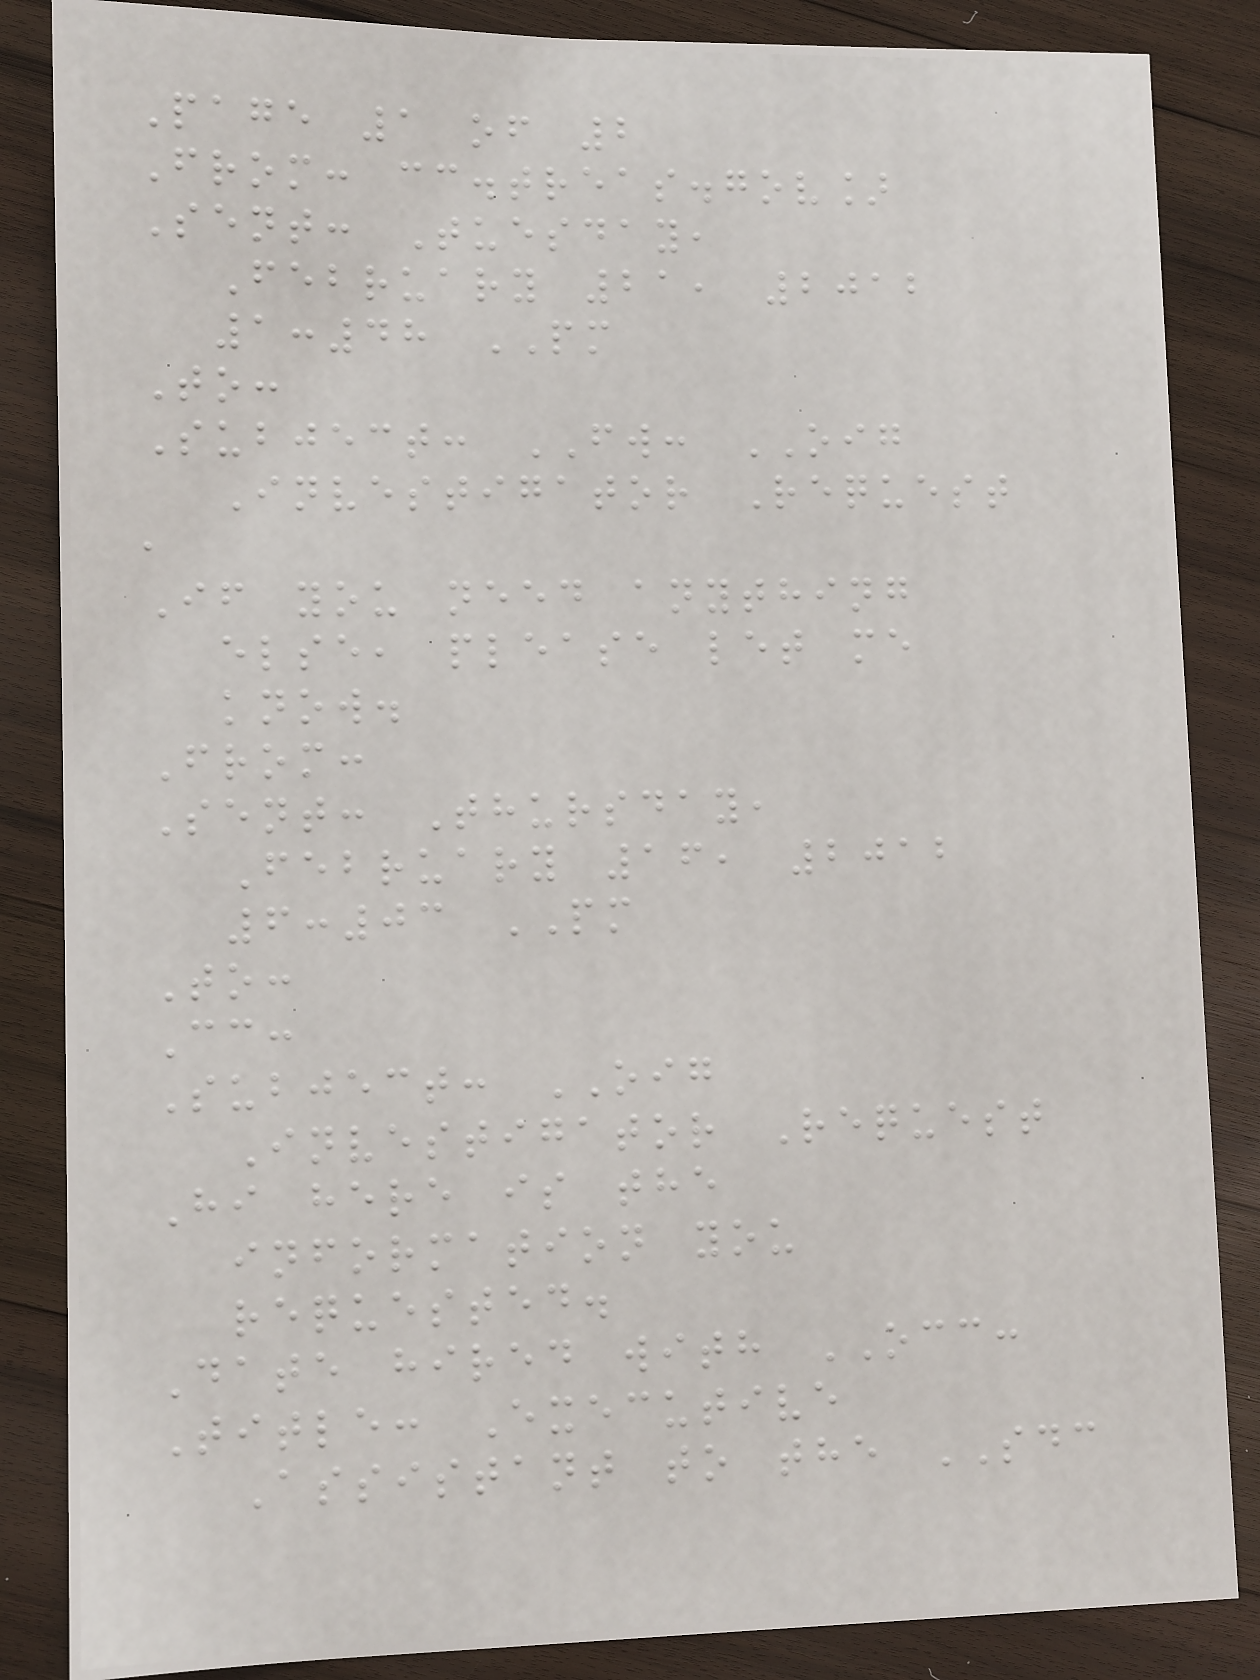Page 1 of 2
From: cc.treas.gov]
Sent: Tuesday,
February 21, 2012
1:48 PM
To:
Subject: FW: OIG
Investigator Request
,
If you need anything
else, please let me
know.
From:
Sent: Thursday,
February 16, 2012
6:03 PM
To:
Cc:
Subject: OIG
Investigator Request
Hi here is the
information you
requested.
Date hired with OCC:
Title: Executive
Assistant to the SDC
